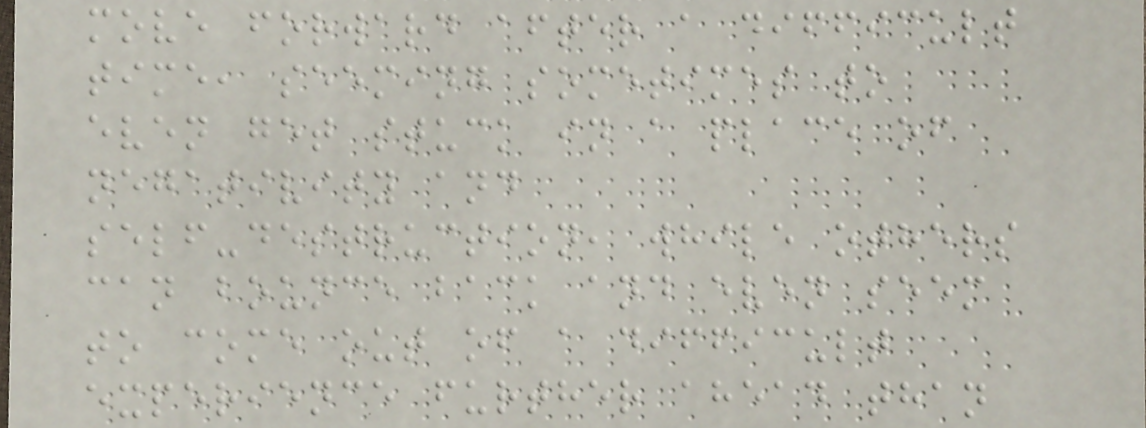move forward after a difficult
time, seeming sometimes to
even get stuck in a place of
negativity and
self-destruction, while others
can bounce back and even seem
to come out of a difficult
experience further ahead than
